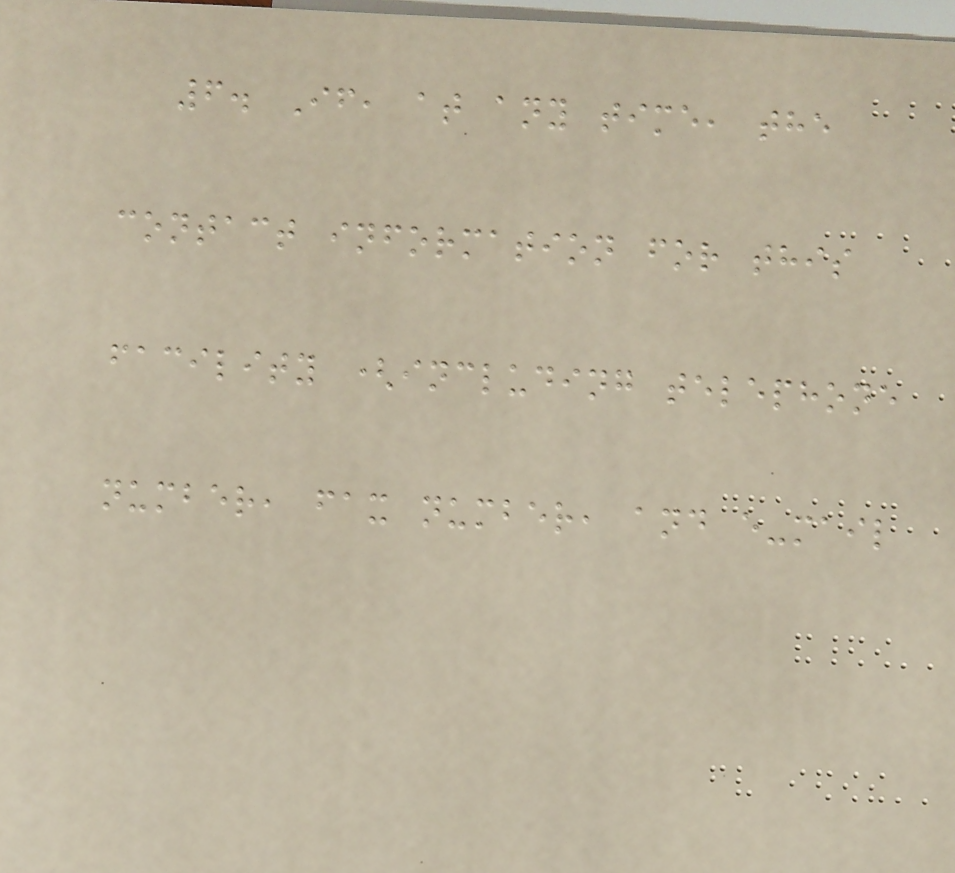6. If, at any time, the
contact information for this
facility (including telephone
number, fax number, and e-mail
